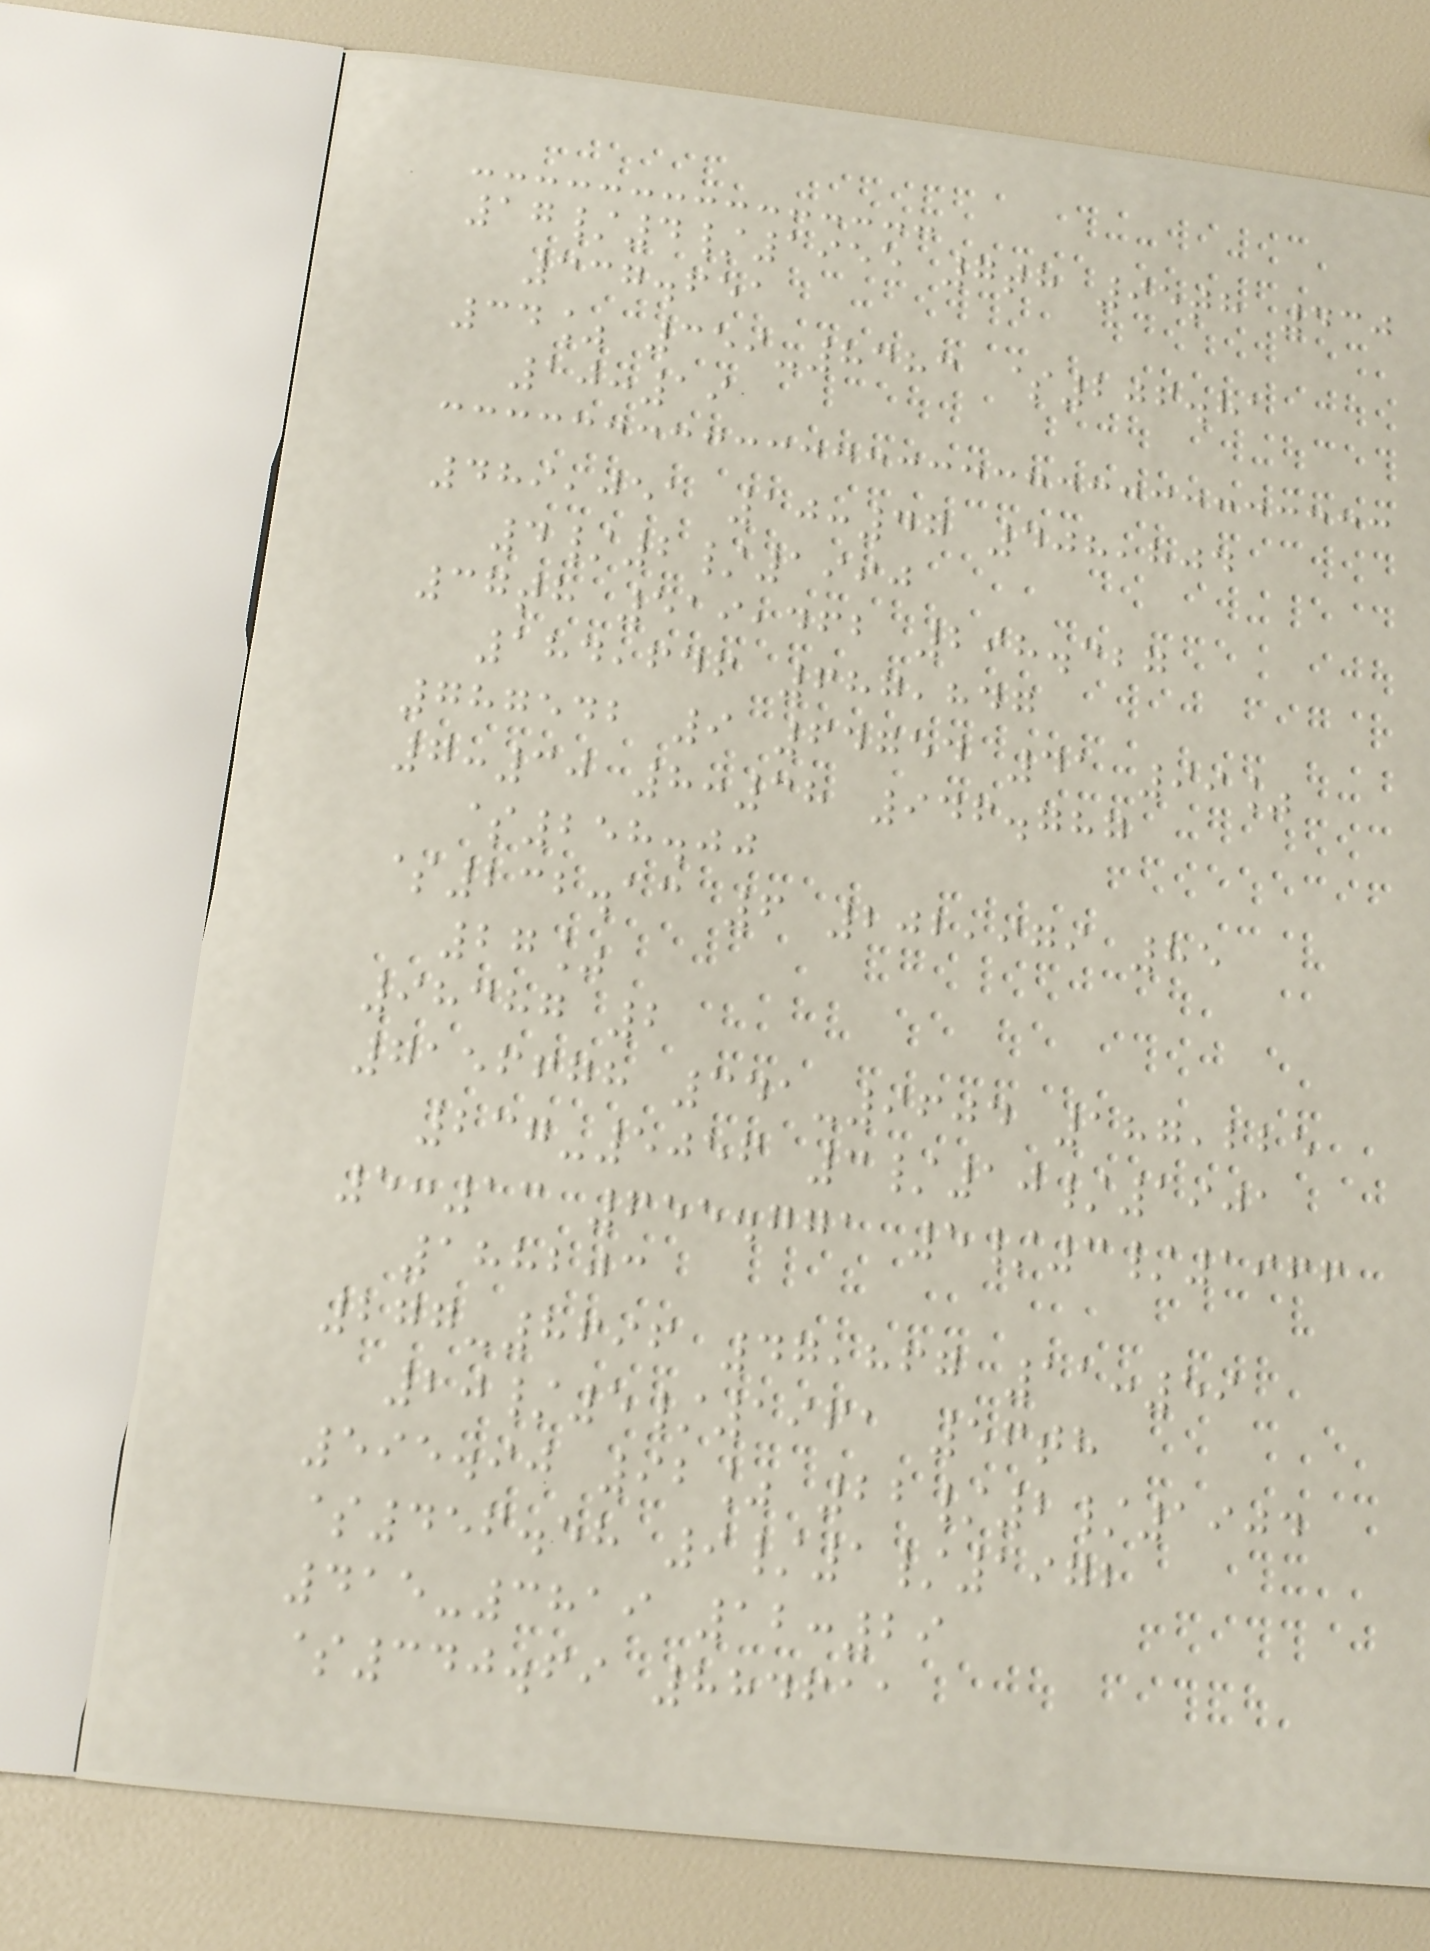17/4/1955 7th 95th 430
337.651
34% 359-8383 $206.81
10:19
489,051 10:47 408,804
4/2/1990
37th 519,462 298.327
184,646 687,847
787542 9 64754 41 99%
7:30 8:38 946.787
$258.00
$232.13 6 202,979 85
27%
98387 2
7156678 341-9604 187,225
237-5056 3/10/1901
5:13 655.771 5/3/1966
188203
277-8696 47,867 11:59
20/5/1961 56th
595.90 92% 22/2/1904
$456.58 9/1/1972
415-3819 12:29
$340.69 884611
